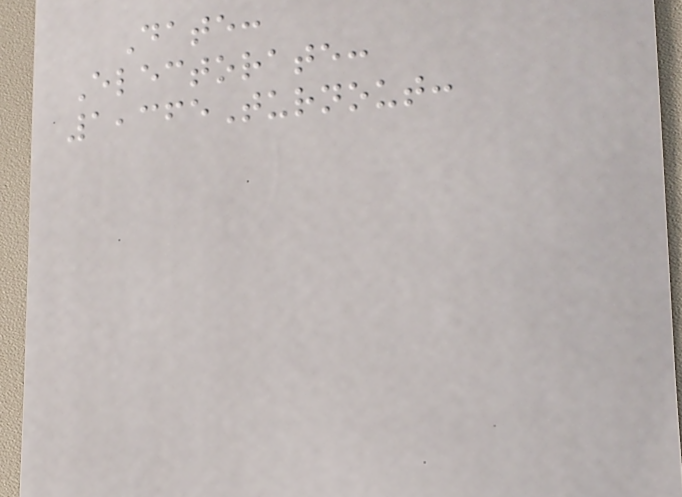Date:
Electorate:
1,365Turnout:
